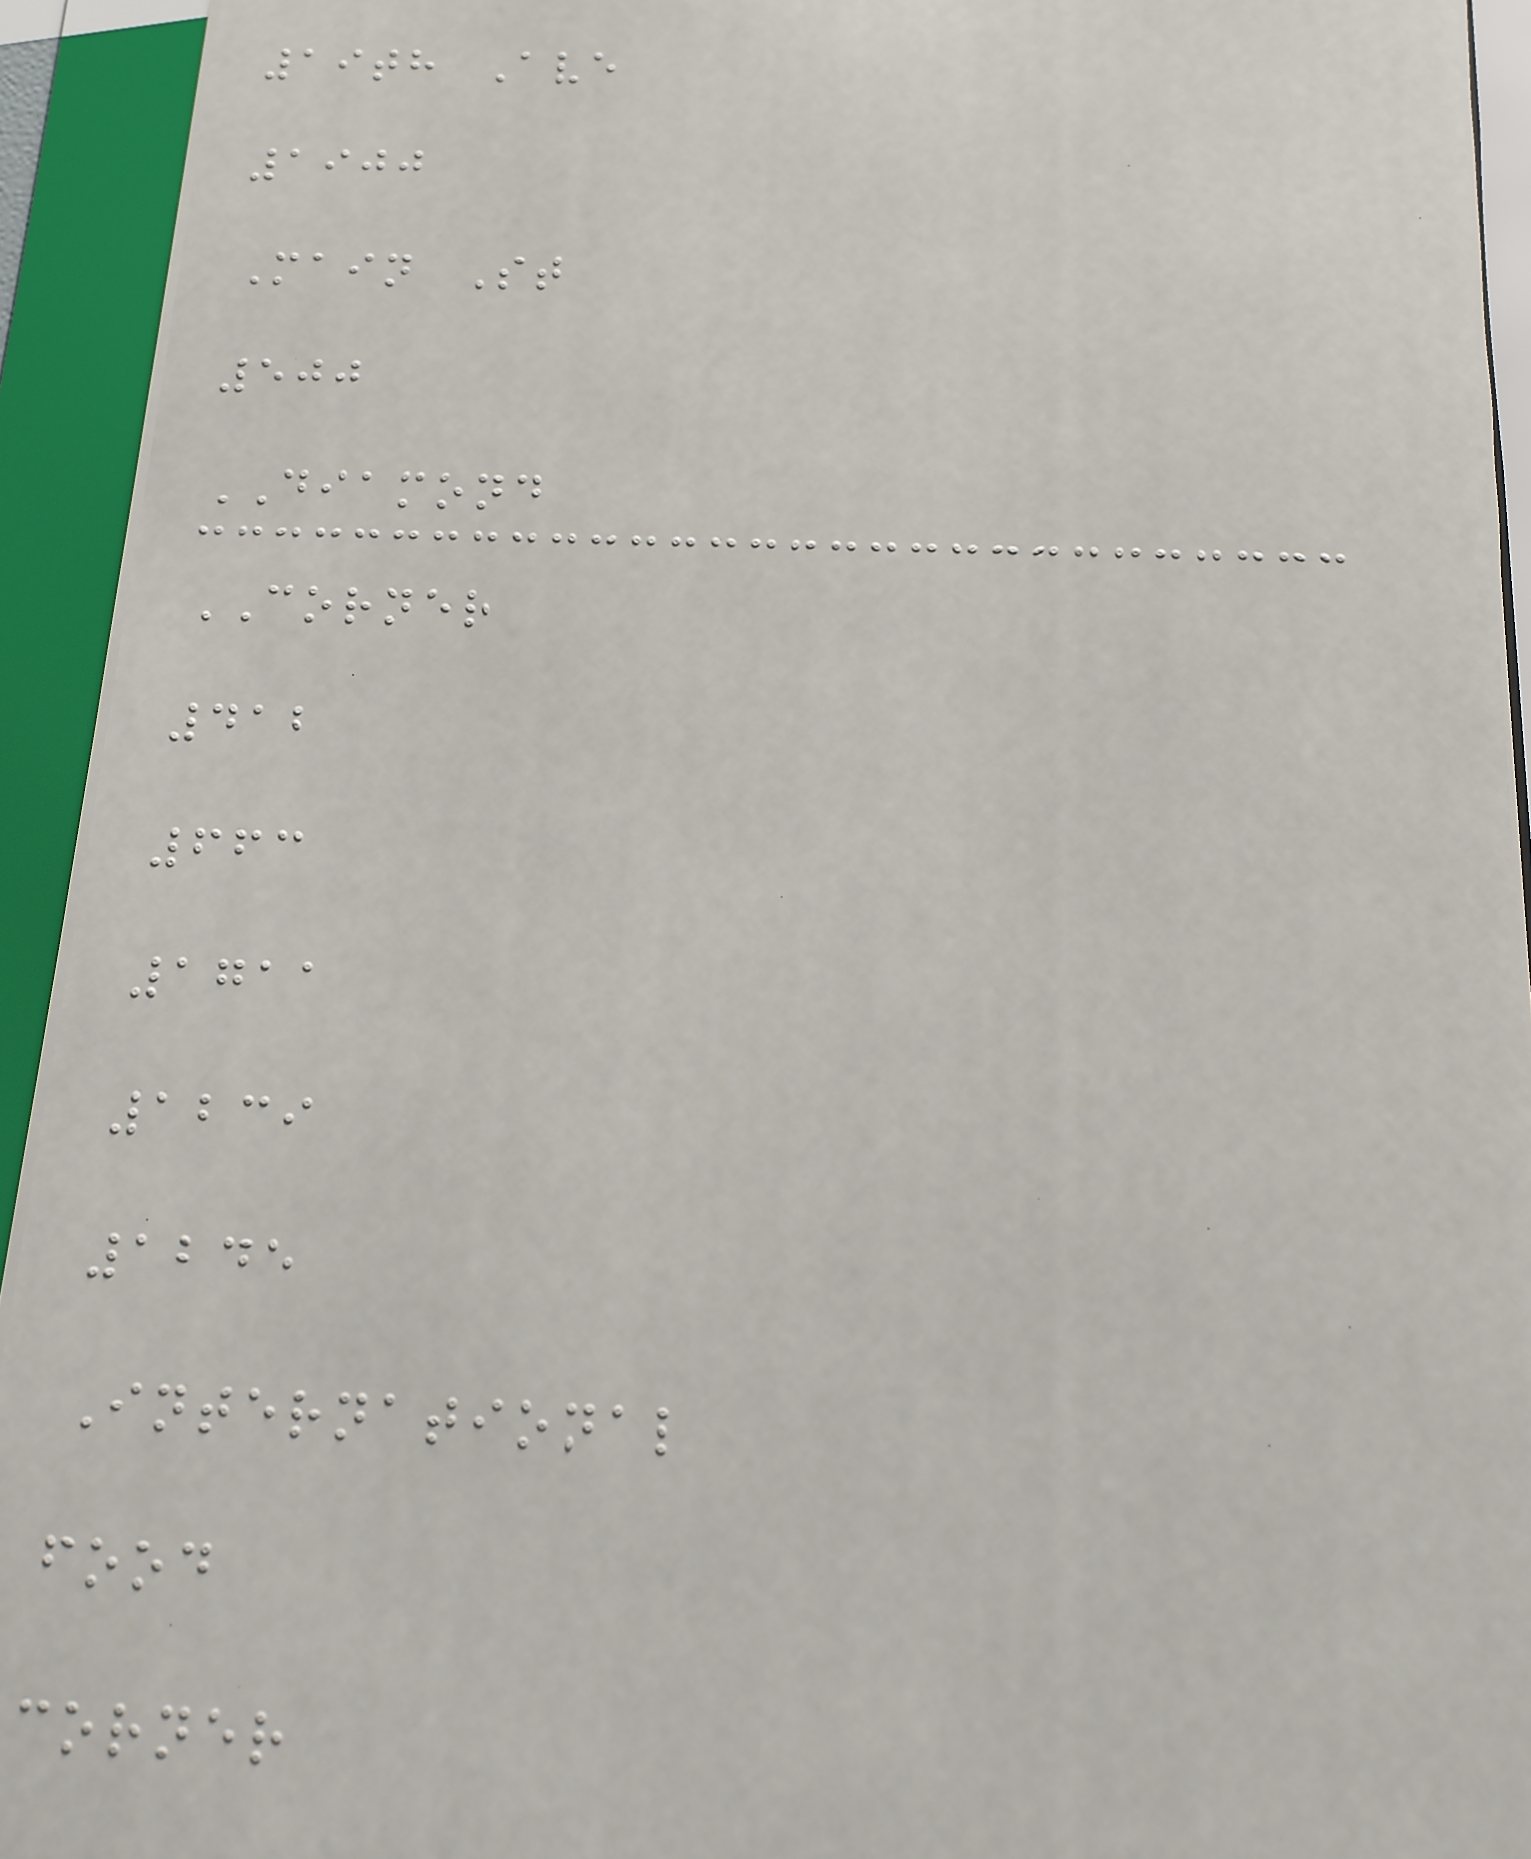19th Ave
1900
Main St
500
DIAMOND
CORNER
412
663
1711
1239
1245
International
food
corner
